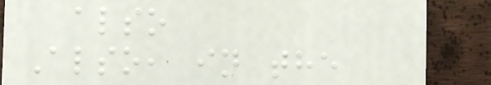also
Also, in the
